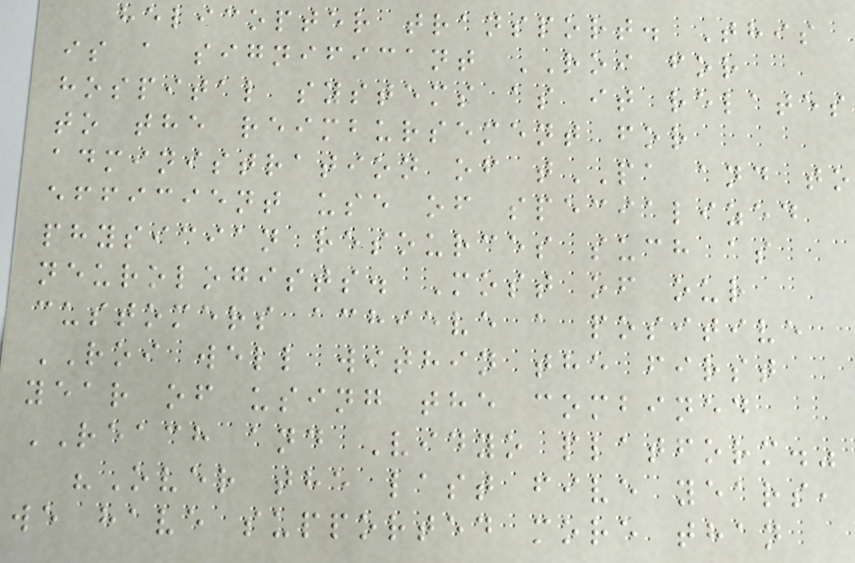helicopter transport. This
is a significant ROI for
hospital systems as it relates
to the reimbursement for
administration of tPA and to
efficient use of specialized
physician resources such as
neurologists. Most of our
customers achieve a positive
ROI well within the first
year of using the combined
REACH and Vidyo platform."
"Over the last five years,
we have supported more than
